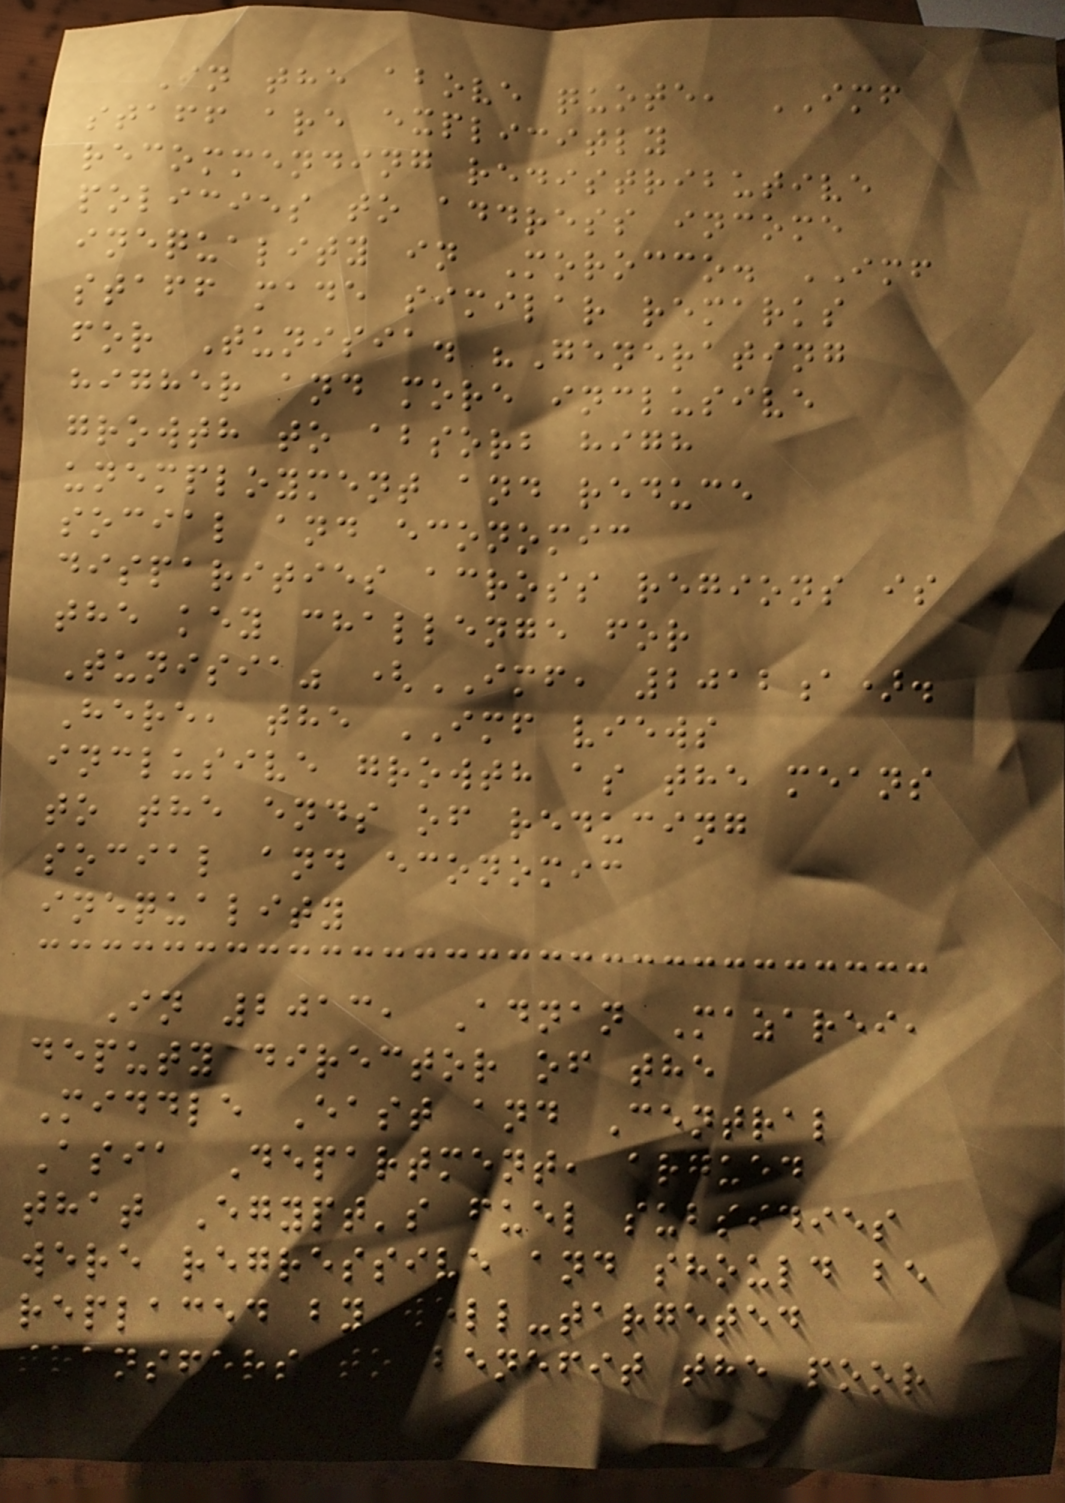In the above quote, IMF
staff are explicitly
recommending redistributive
policies to address income
inequality in Morocco. IMF
staff made similar remarks
for Tunisia. "Generating
higher and more inclusive
growth to absorb high
unemployment and reduce
social and economic
disparities across regions is
the key challenge for
Tunisia" (IMF, 2012a).
Here, the IMF views
inclusive growth as the means
to the ends of reducing
social and economic
inequality
In 2013, Adnan Mazarei,
deputy director of the
Middle East and Central
Asia Department, argued
that Egypt's fuel subsidies
were regressive and should be
replaced by well-targeted
transfers to benefit the poor
